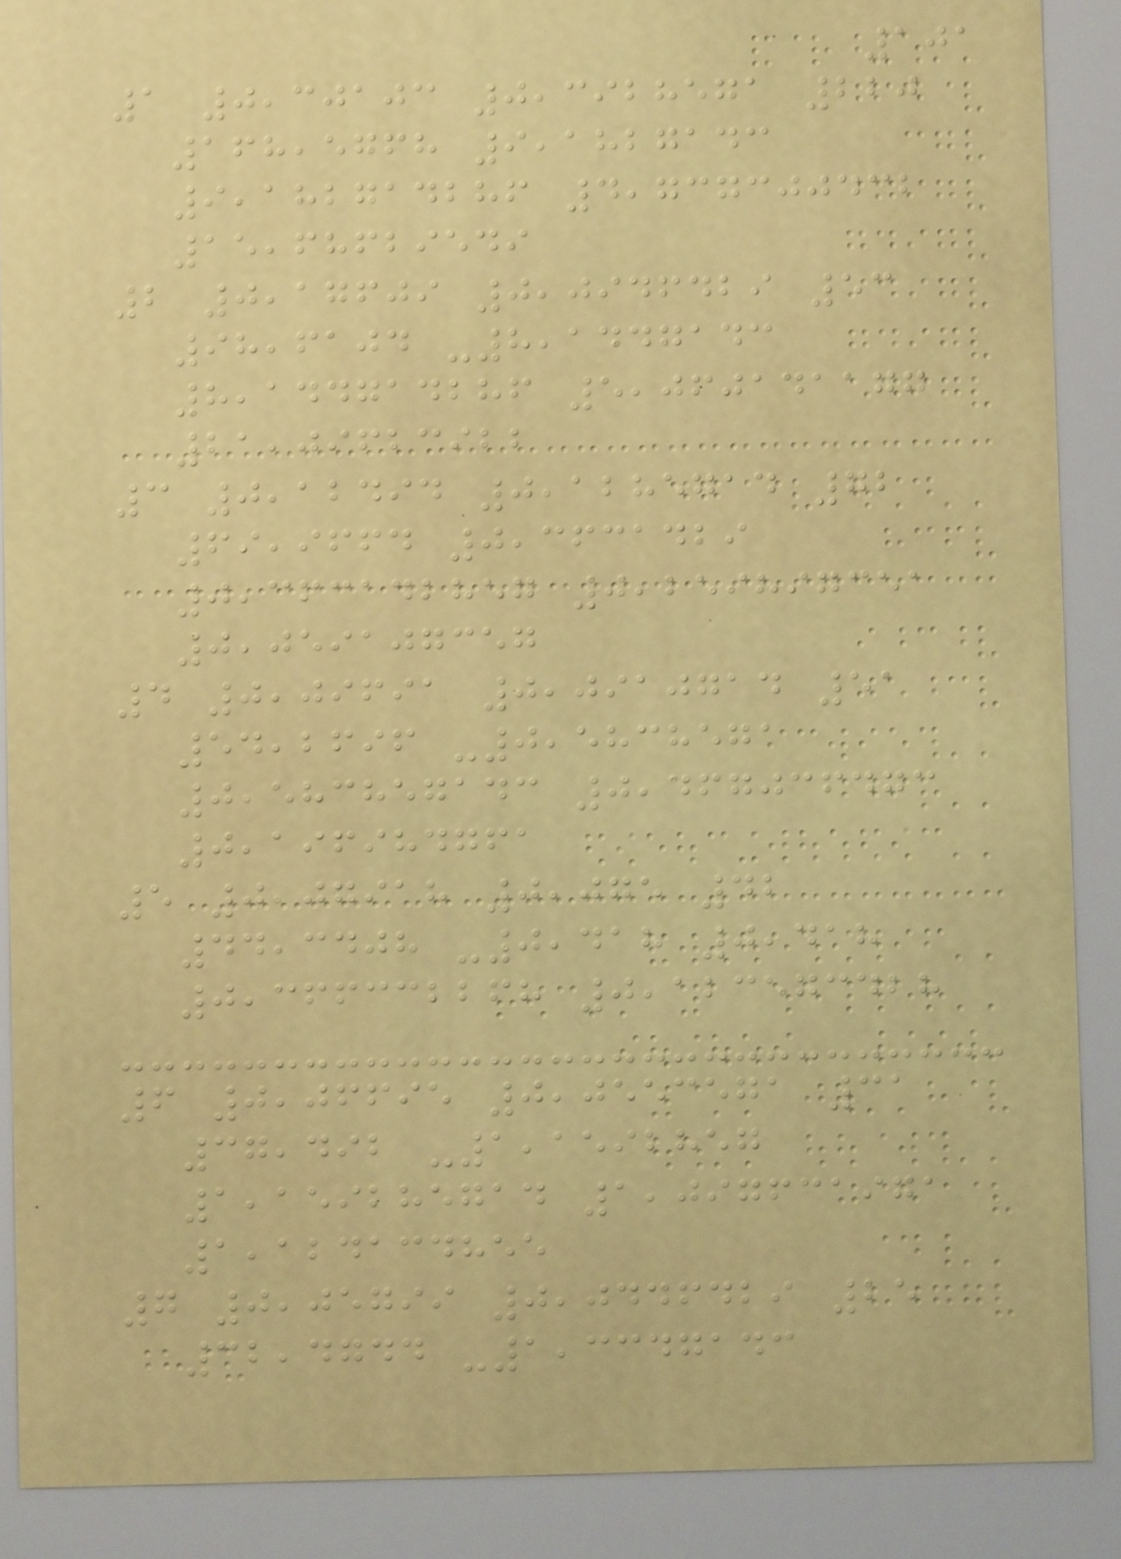101
1 0,30103 0,3928571 220
168,5768 9,1827143
9,182714286 4,737300432
15,68629549
2 0,17609 0,0946429 53
98,6104 -8,1447143
8,144714286 5,060141177
21,09623922
3 0,12494 0,1285714 72
69,9664 0,3631429
0,363142857 0,259897351
0,059107357
4 0,09691 0,0910714 51
54,2696 -0,5838571
0,583857143 0,467036473
0,196984761
5 0,07918 0,075 42
44,3408 -0,418 0,418
0,366332268 0,123573428
6 0,06695 0,0553571 31
37,492 -1,1592857
1,159285714 1,097631971
1,124134855
7 0,05799 0,0446429 25
32,4744 -1,3347143
